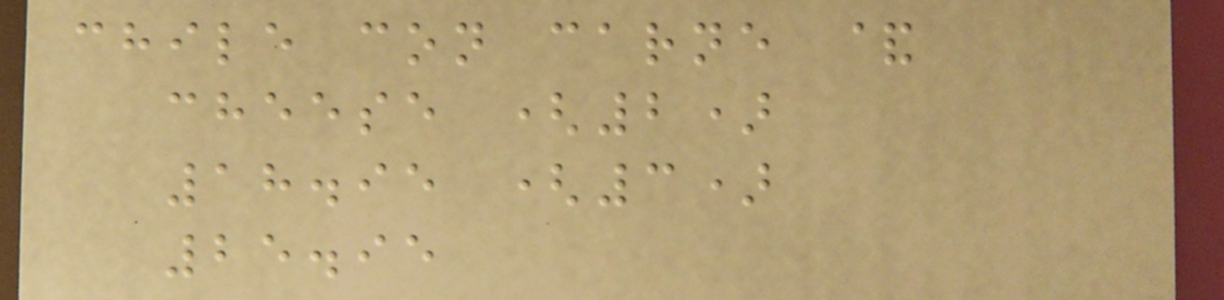chile con carne &
cheese (2)
18.95 (3)
25.95
